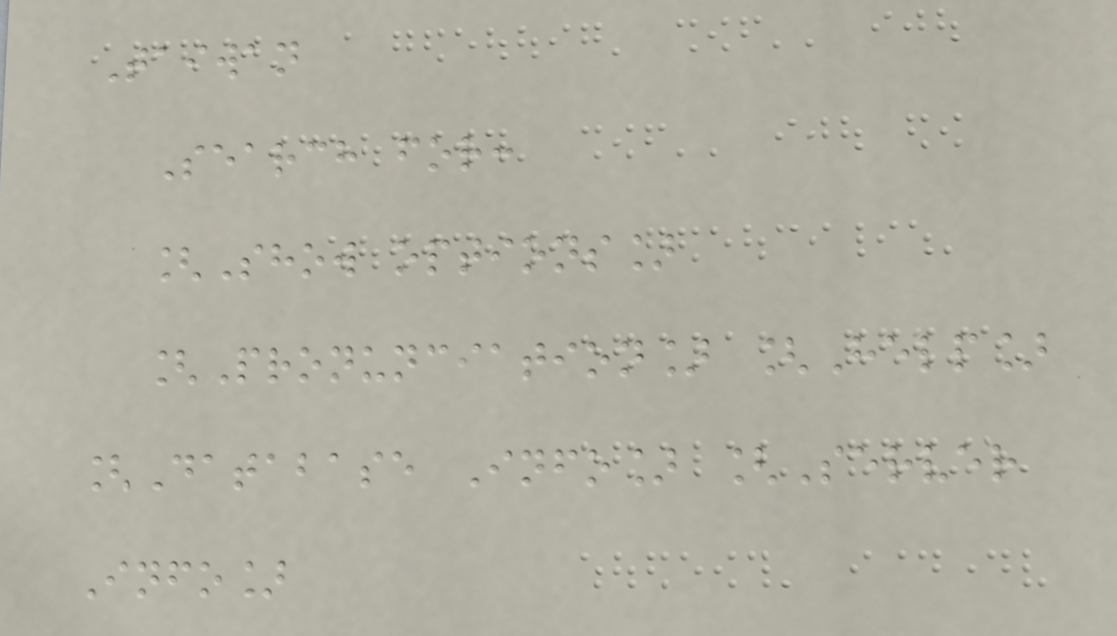Taiwan
Search for:
[Show options]
[Pronunciation] [Help]
[Database Info] [Server
Info]
